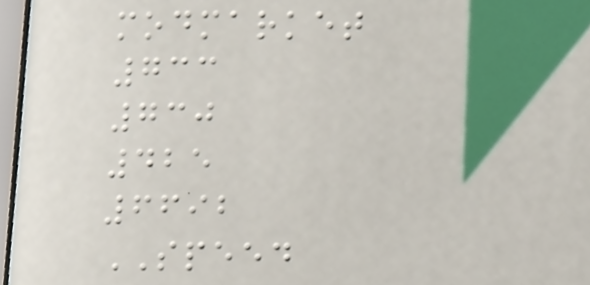modmarket
733
730
425
6692
SPEED
